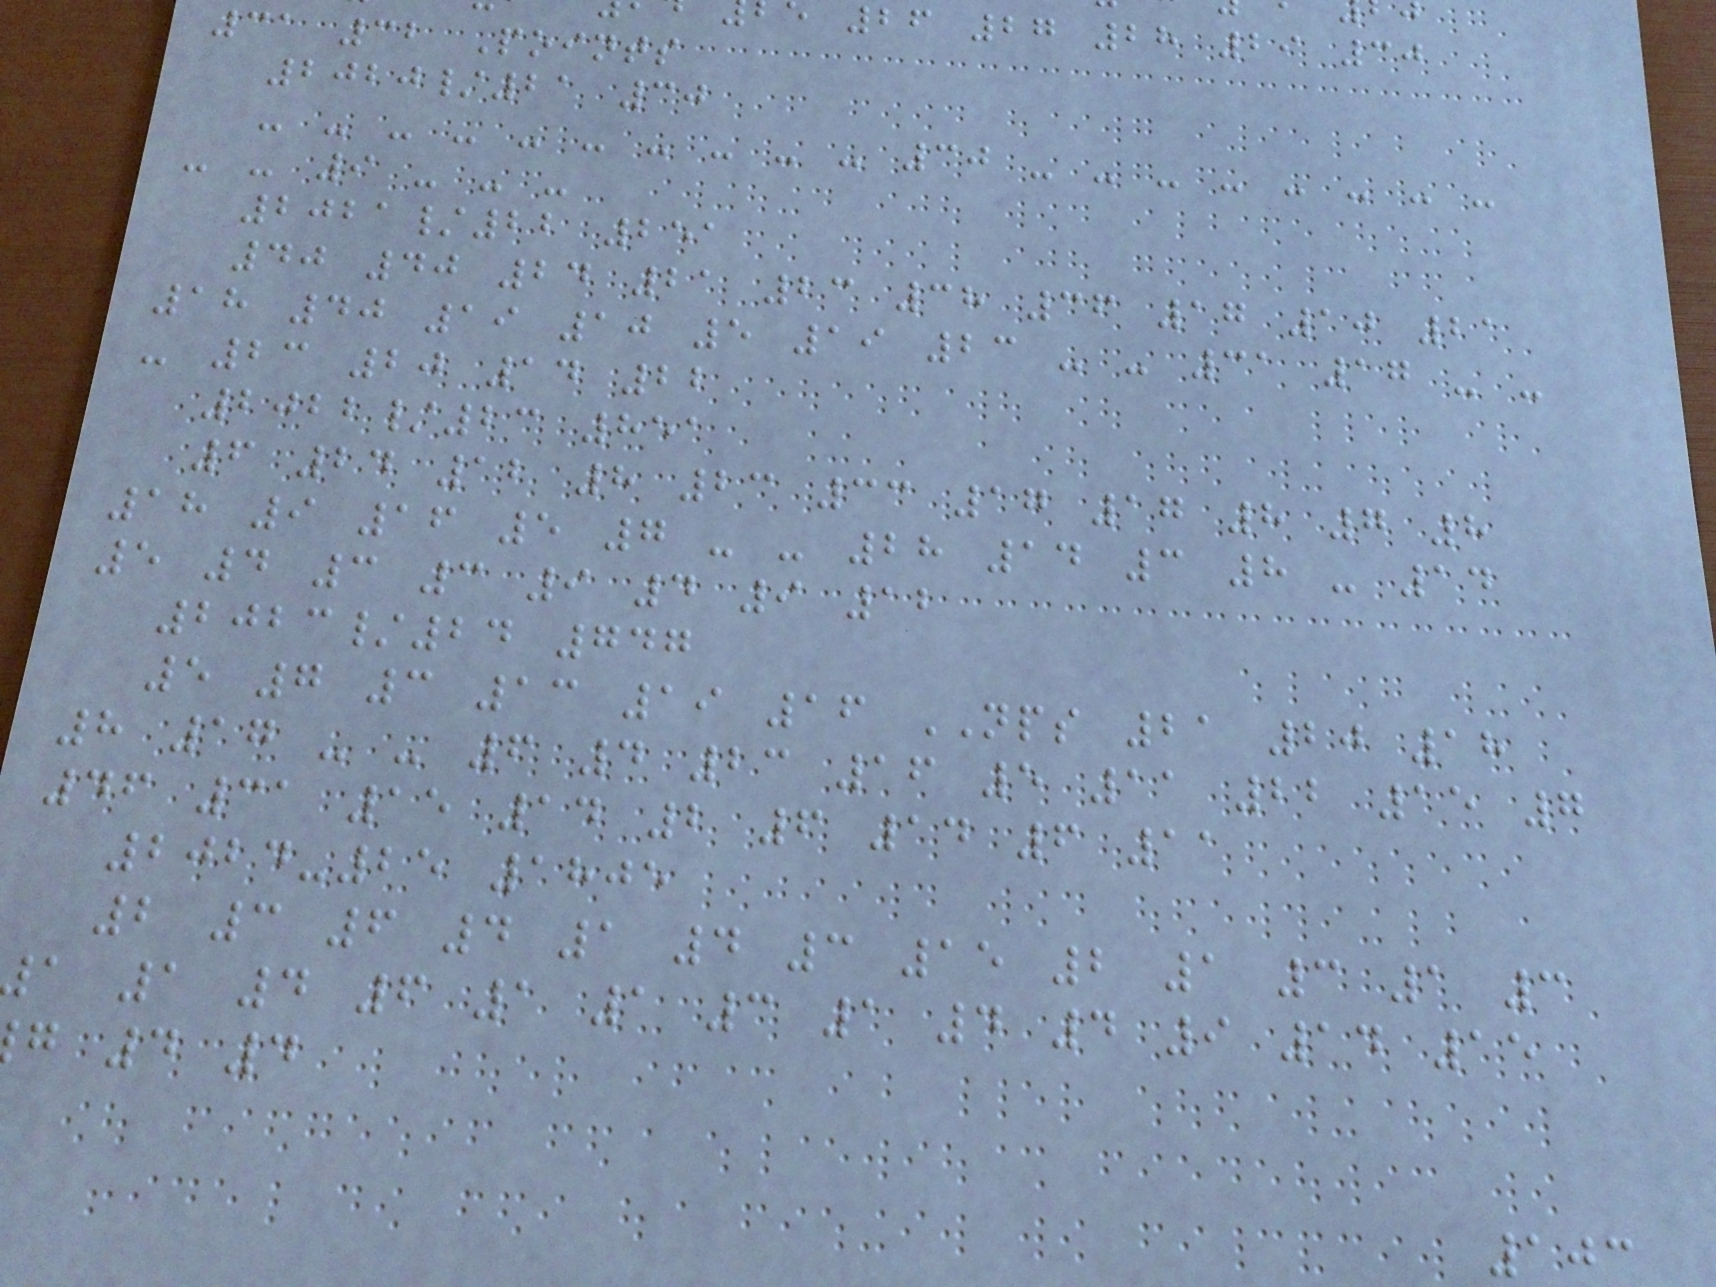26 27 28 29 30
31 32 Points
2020/21 30
- - - - - - - - - - 30 - - - - - - - -
- - 9 - - -
2021/22 251
40 40 24 21 23 38 36 17 10 21
18 40 19 10 5 19 23 - - 31 17 - -
- 23 20 14 22
2022/23 851
6 24 12 8 23 33 17 17 8 7 8
18 9 16 5 7 - - 28 14 3 8 - 14
5 4 3 3 9 4 9 12
2023/24 747
5 7 3 13 19 16 NPS 21 20 18
8 17 - - 6 4 23 16 5 11 22 15 7
46 31 15 14 2 6 14 6 11
2024-25 1805
2 3 6 4 1 4 3 15 2 1 3 1 3
a 1 4 6 1 1 3 1 4 4 9 14 15
g 4 4
103
